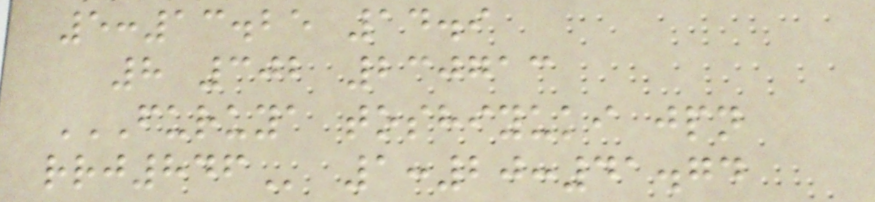5:13.25 14.9
8 302 230713
FURUYA TOSHIYUKI JPN
RRJ846 1:20:41.74
